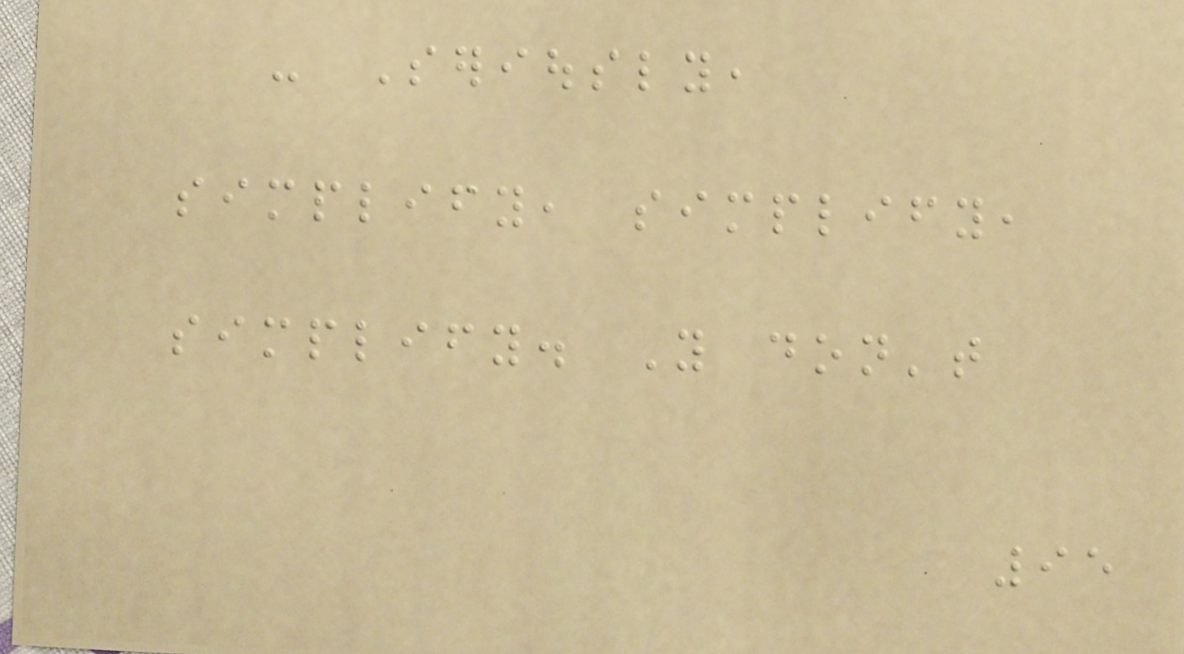- Seriously,
simplify, simplify,
simplify. You don't
95
